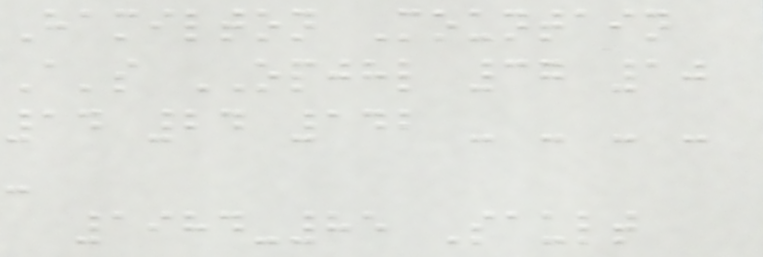Hamilton Mountain
A's OPJHL 37 10
14 24 142 - - - -
-
1984-85 Sault
